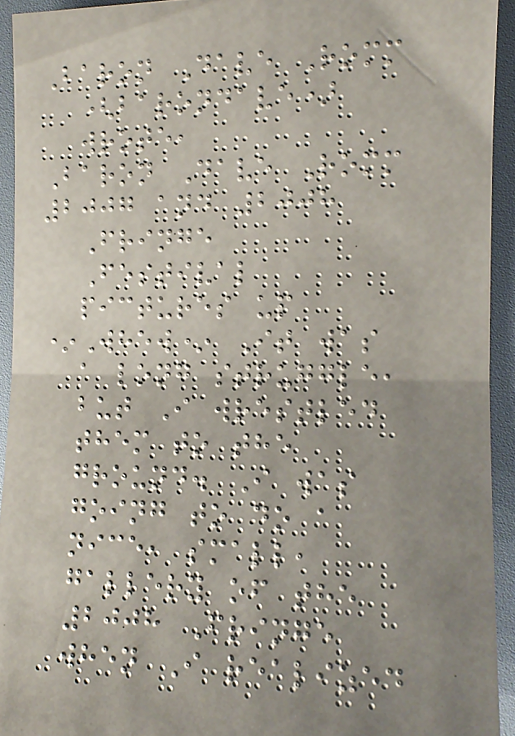Baron Dave Romm
(barondave)
wrote,
Baron Dave Romm
2007 and 2008
Fringe
Festival
pictures up
*Whew* It was
a long struggle,
but I wrestled
them to the
ground. I was
going to do a
nice, small,
gallery of the
2008 Fringe
when I realized
